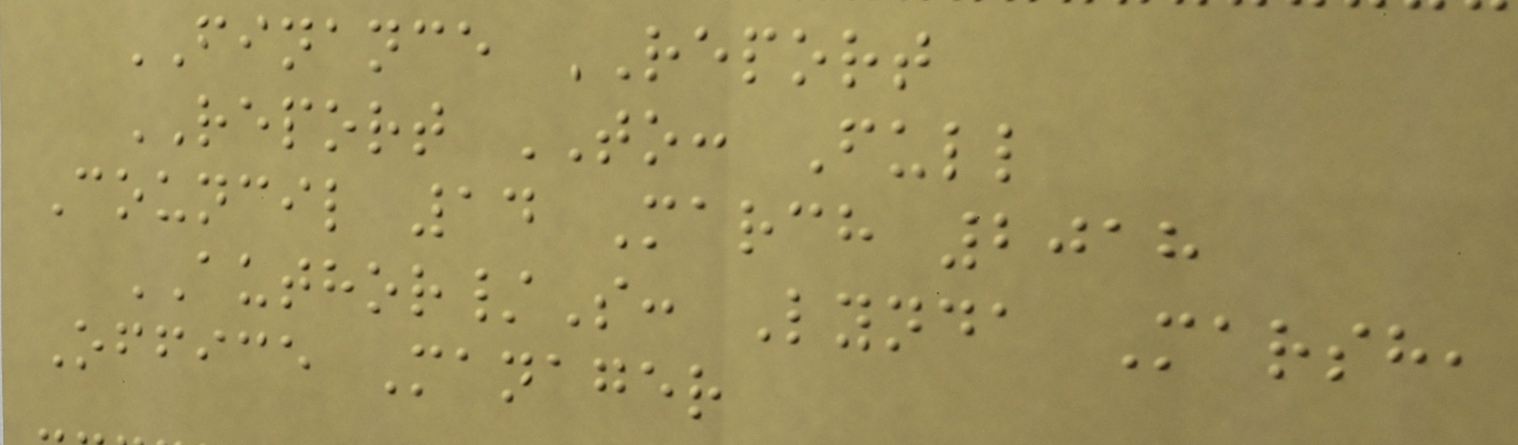FINANCE REPORT
REPORT TO: Full
Council 14 March 2018
AUTHOR/S: Lynda Marsh,
Office Manager
